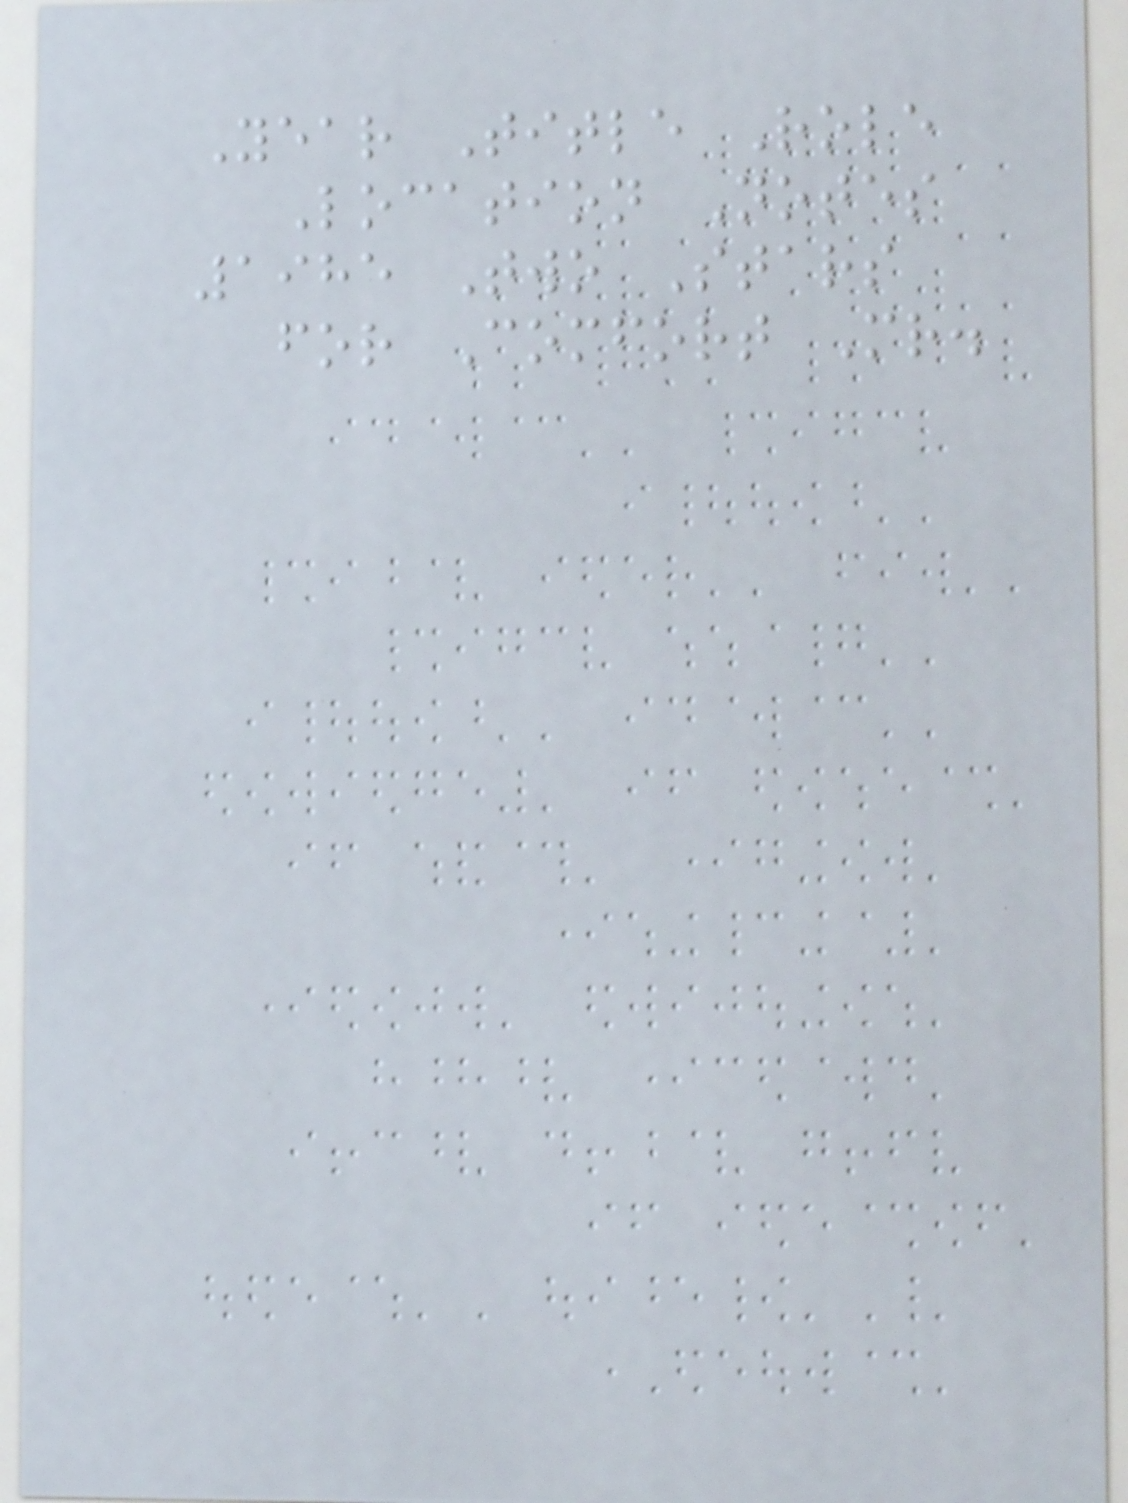Year Title Role
Location Notes
1985 Two Stars
for Comfort Mr.
